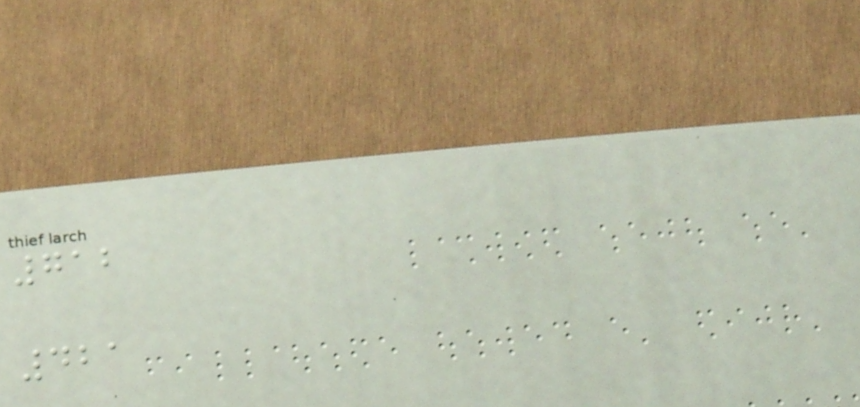712
421
